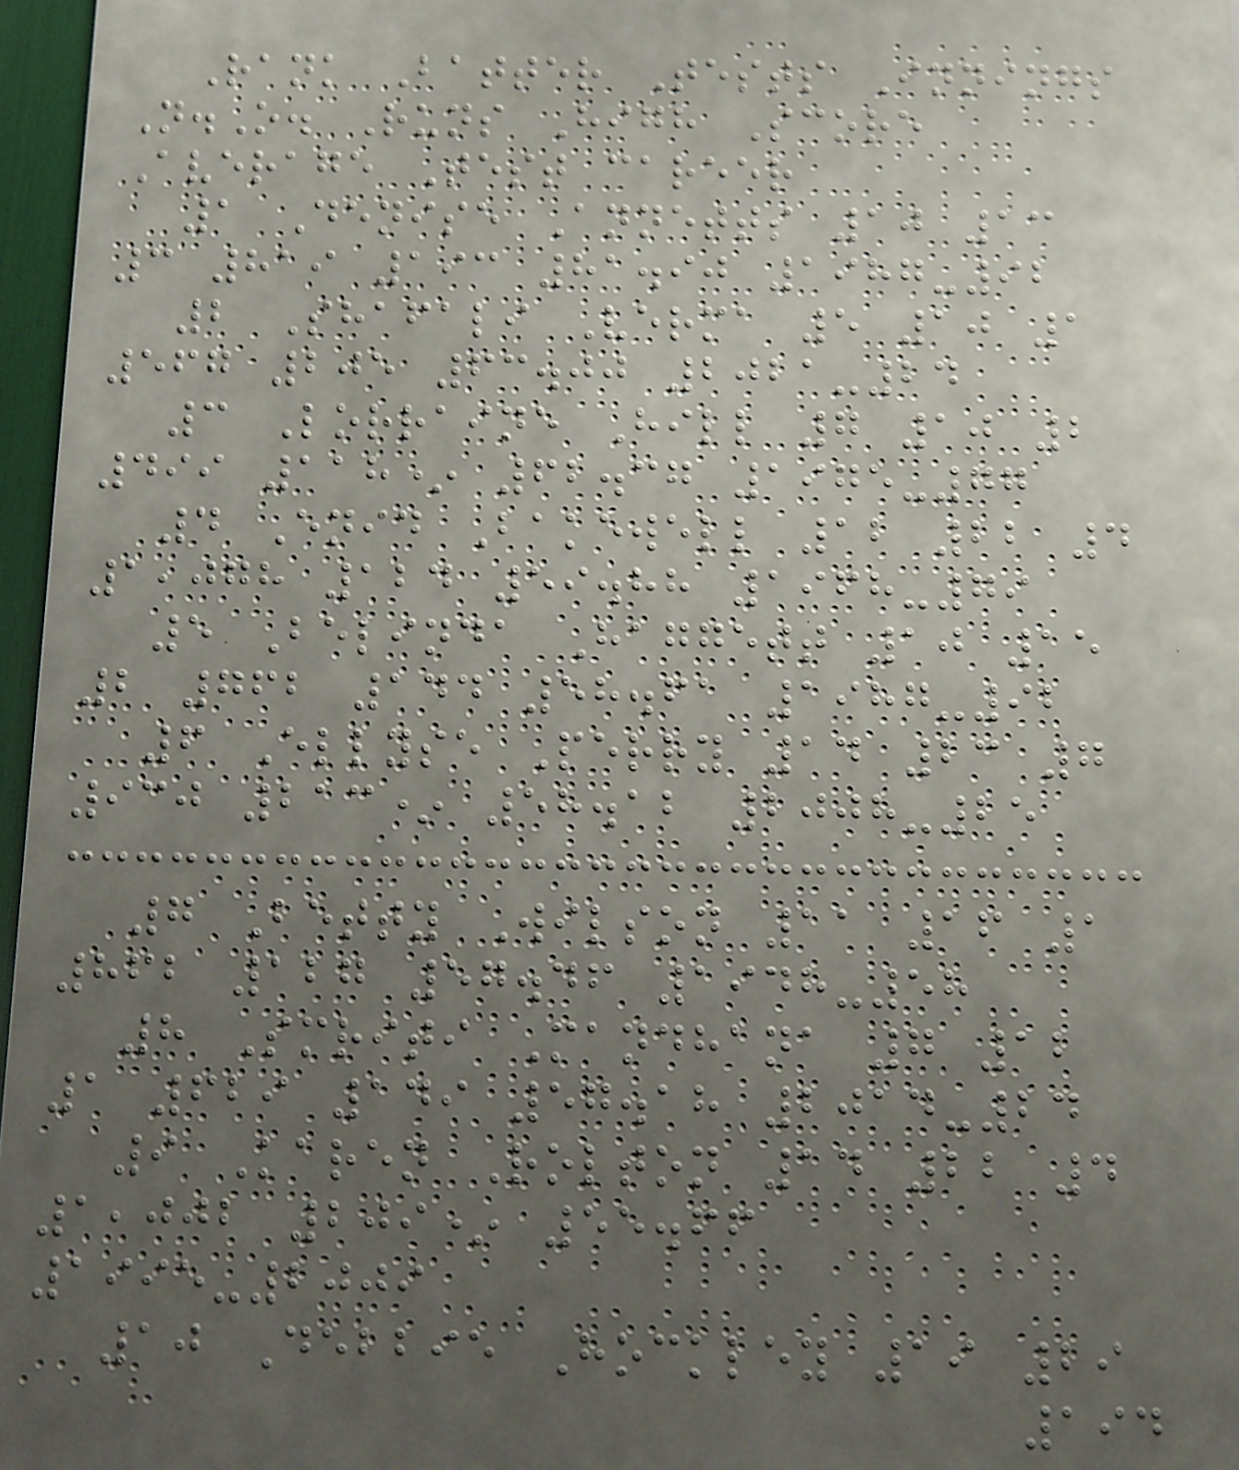Rank Batter Tests Innings
N.O. Runs High Score
Average Test career
1 Denise Annetts 10 13
3 819 193 81.90 1987-92
2 Shafali Verma 5 10 1
567 205 63.00 2021-24
3 Lorraine Hill 7 10 2
499 118* 62.37 1975-77
4 Enid Bakewell 12 22 4
1,078 124 59.88 1968-79
5 Belinda Haggett 10 15
2 762 144 58.61 1987-92
6 Ellyse Perry 14 23 7
930 213* 58.12 2008-25
7 Betty Wilson 11 16 1
862 127 57.46 1948-58
8 Smriti Mandhana 7 12
1 629 149 57.18 2014-24
9 Karen Rolton 14 22 4
1,002 209* 55.66
1995-2009
10 Debbie Hockley 19 29
194
